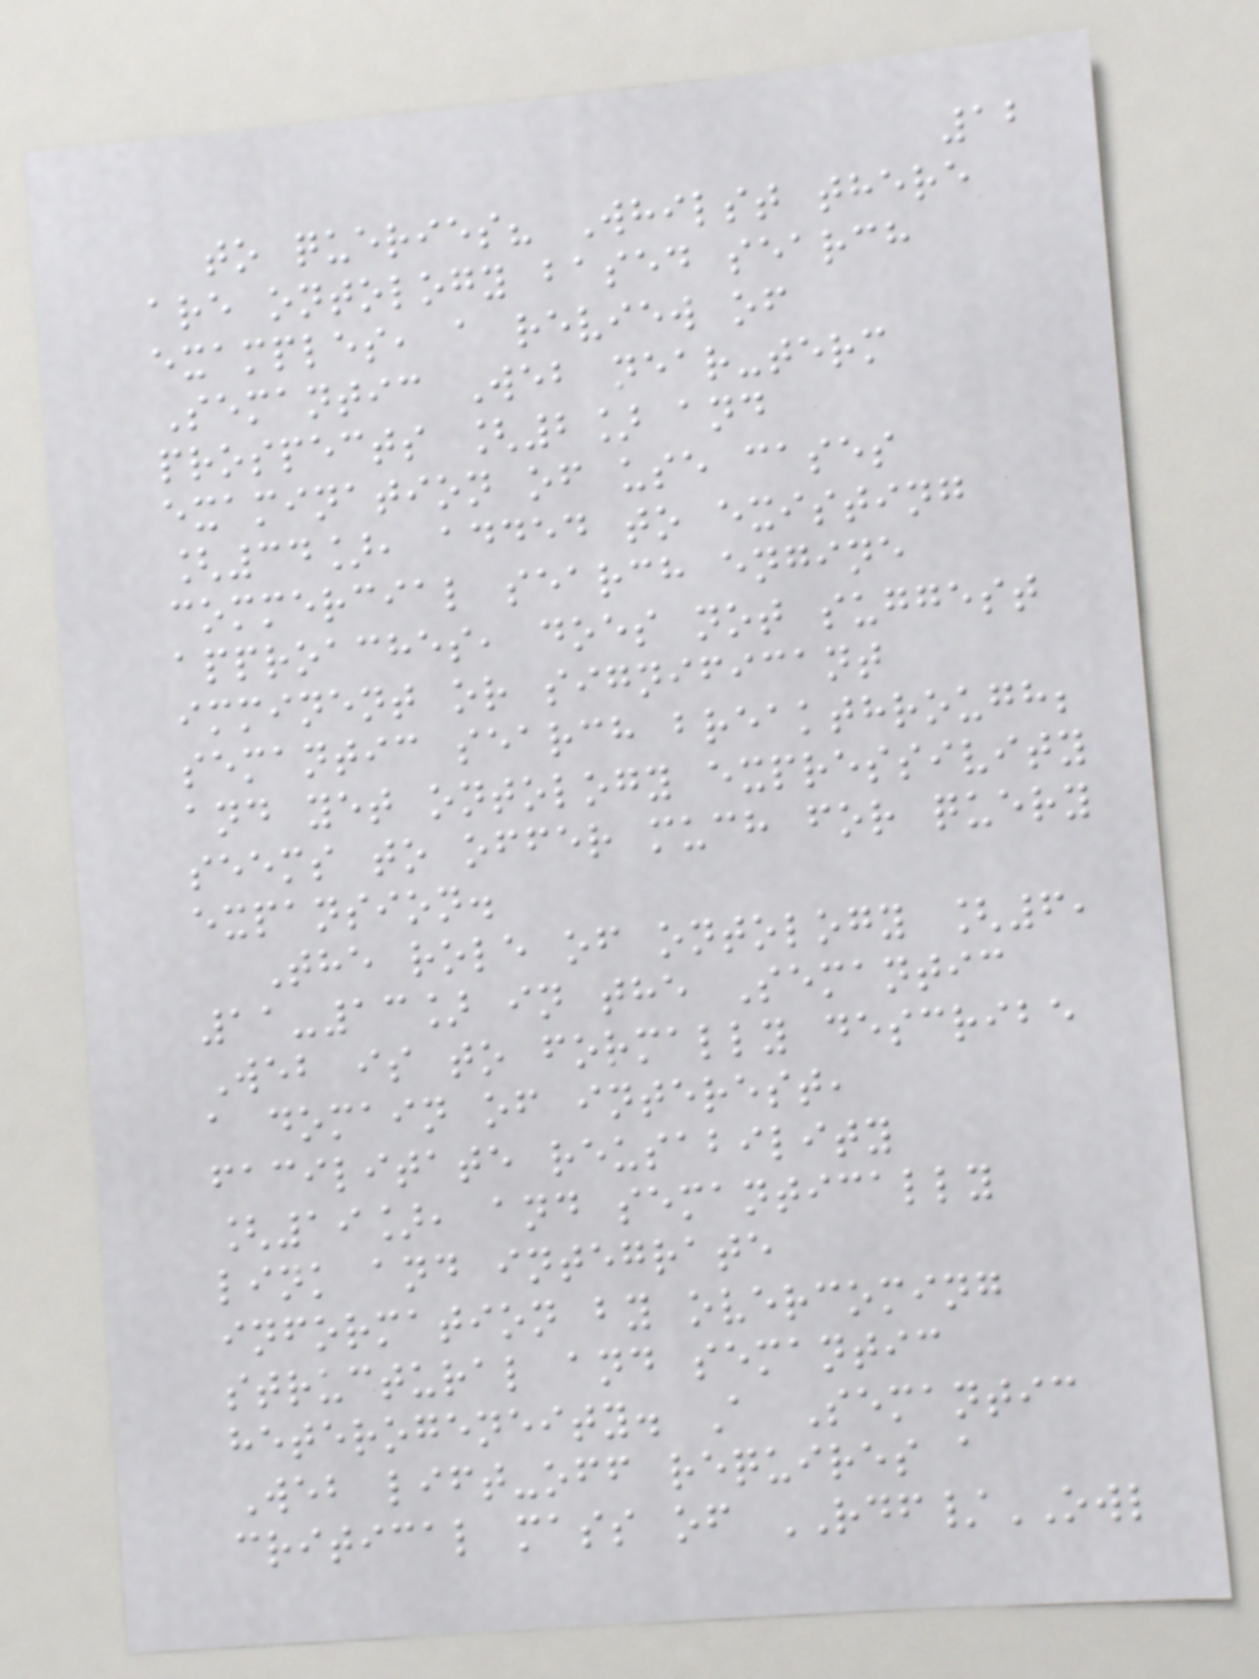12
to queries? Whilst there
are ontology based search
examples, a review of
Semantic Web near-term
prospects [2] and
examination of use cases
[34], added to existing
commercial search engine
approaches, does not suggest
imminent or significant
semantic search breakthrough;
and yet ontology expressivity
seems to offer much for query
expansion.
The role of ontology [6,
11-13] in the Semantic
Web is to formally describe
a domain of interest,
facilitate reusability
[19], and semantically
link and integrate
information by overcoming
structural and semantic
heterogeneity. A Semantic
Web lift-off requires a
critical mass of RDF/OWL
